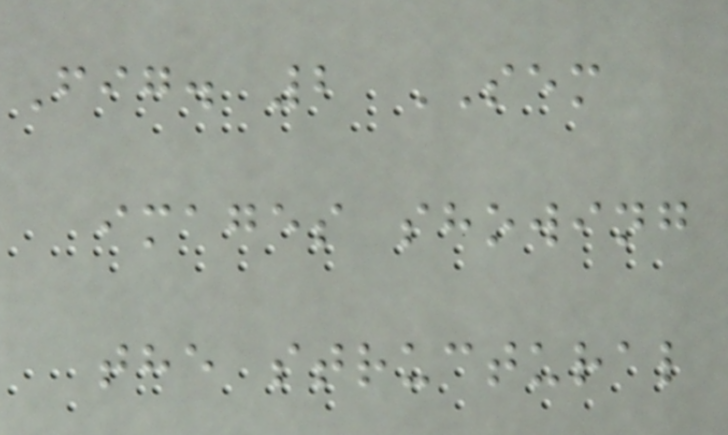Fig. 2 SEM
images showing
the structural
